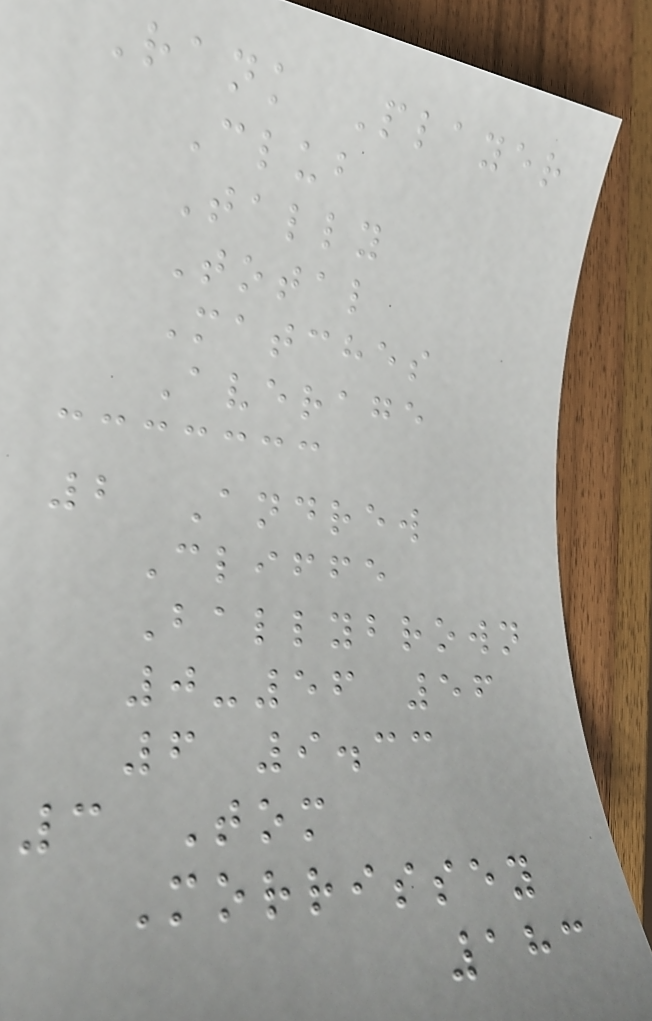Rank Player
Club
Tally
Total
Matches
Average
2 Andrew
Cliffe
Ballybrown
0-56 56
6 9.33
3 Tom
Morrissey
183
